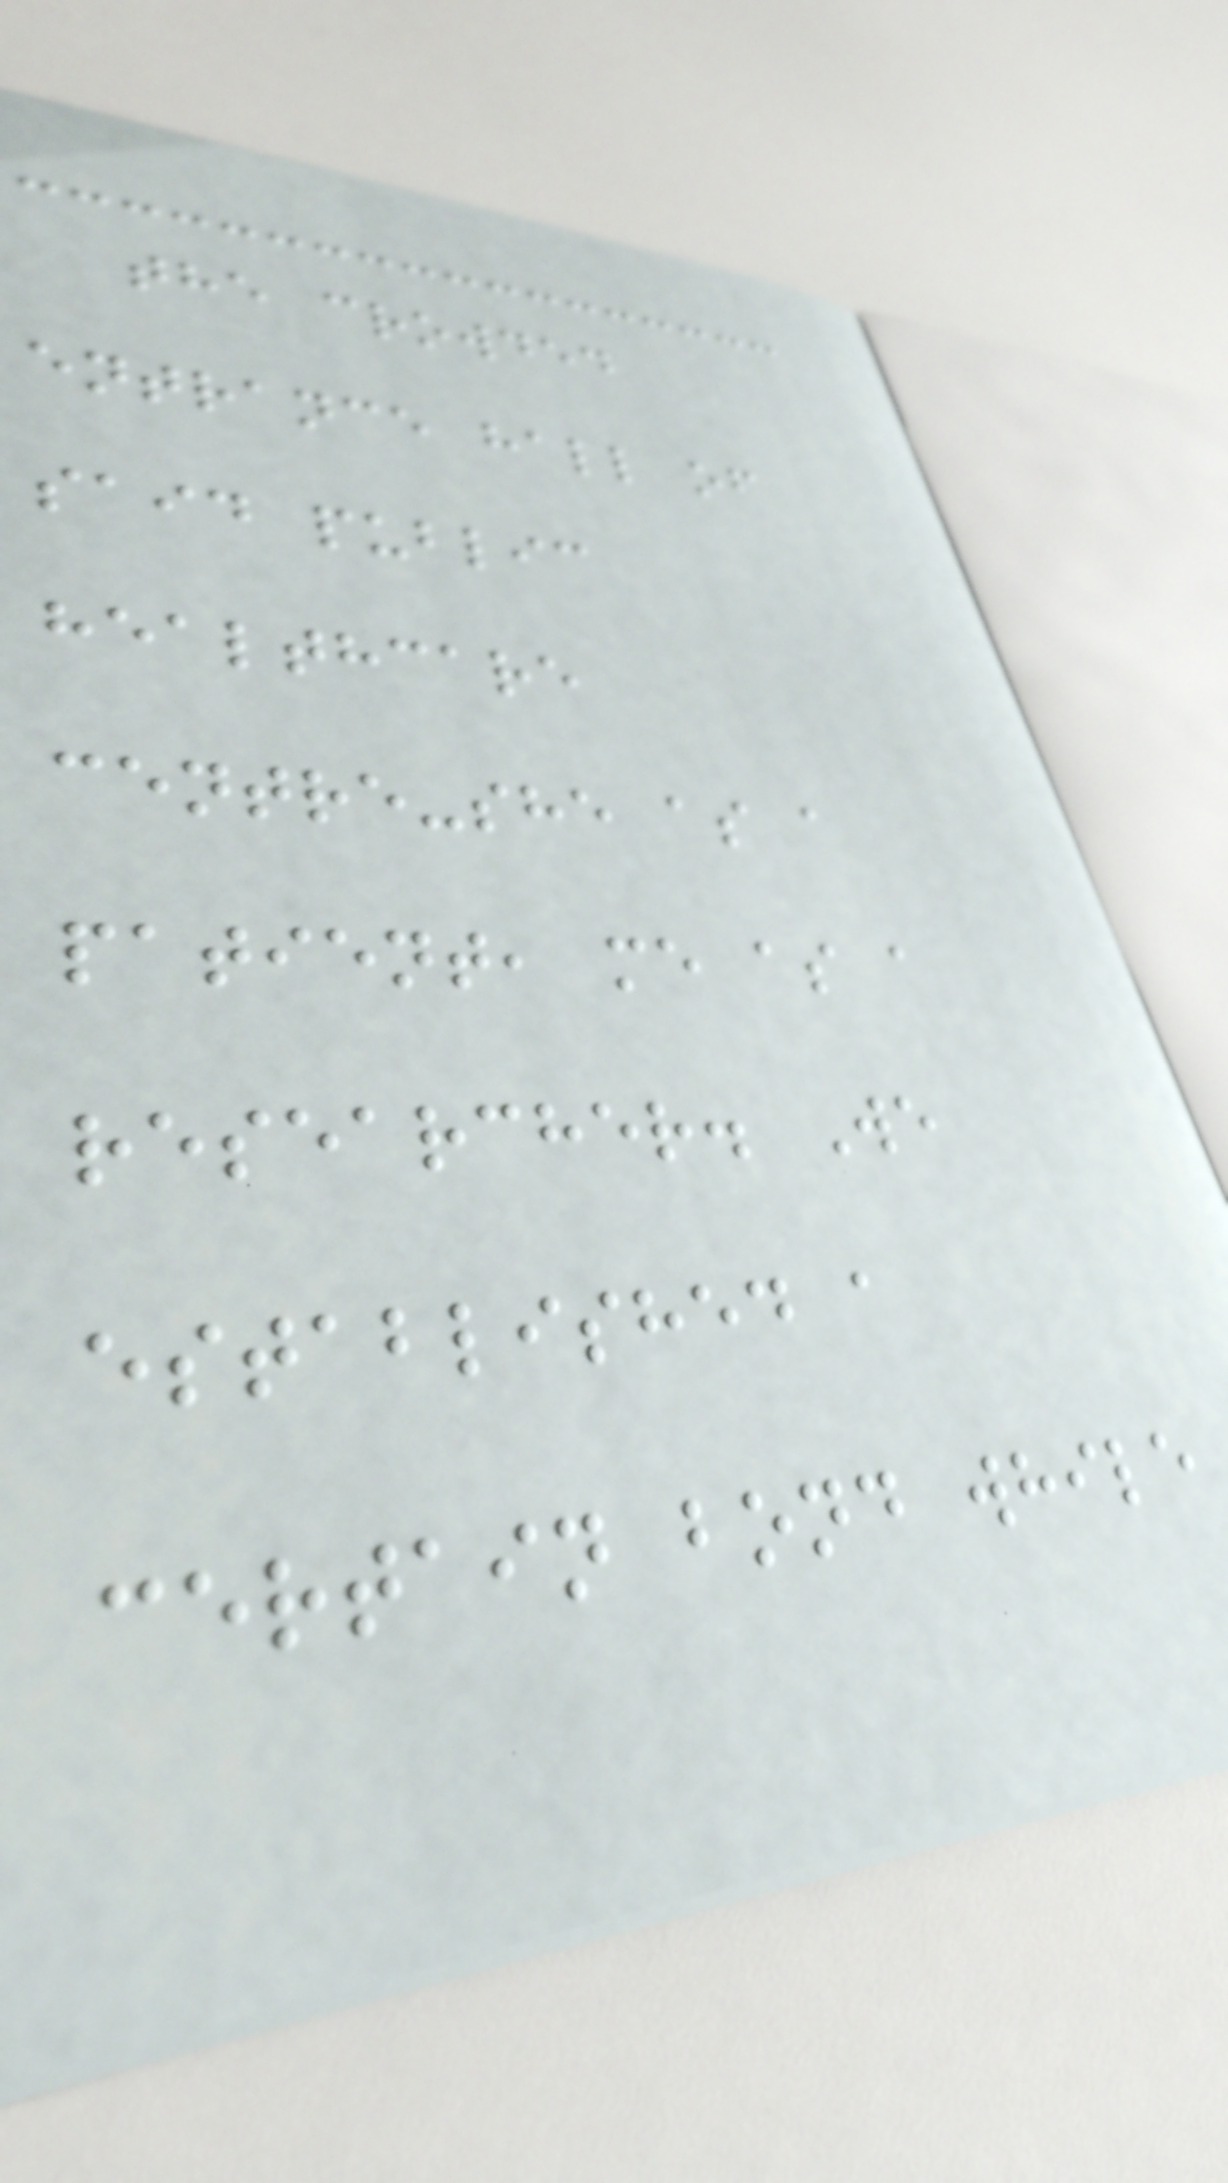the crowded
entrance hall of
said public
healthcare
centre-she as a
patient, me as a
researcher. We
established a
certain bond while
